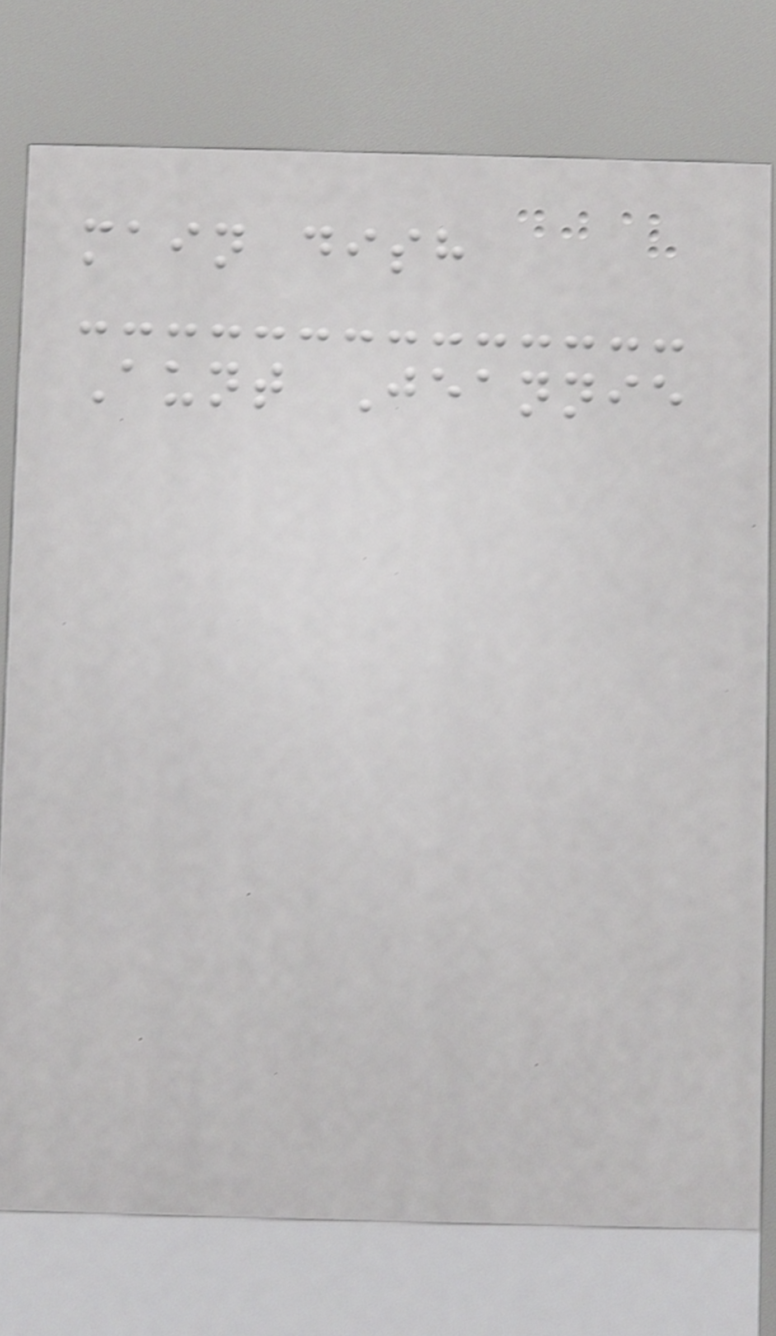main dish
Aunt Jeannie
